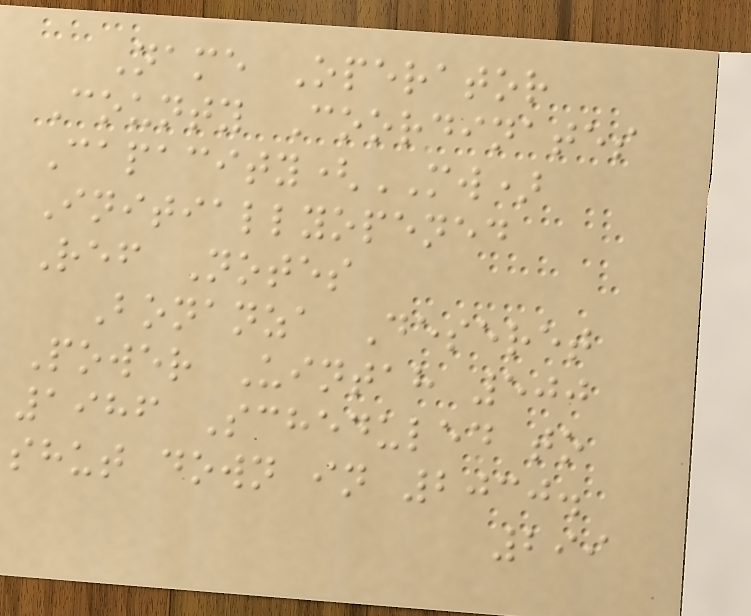Name Operator
County Coordinates
Capacity(MW)
Initiallyopened
Ref Notes
Bonanza Deseret
Power Uintah 500
1986 Scheduled to
shut down in 2030.
299
